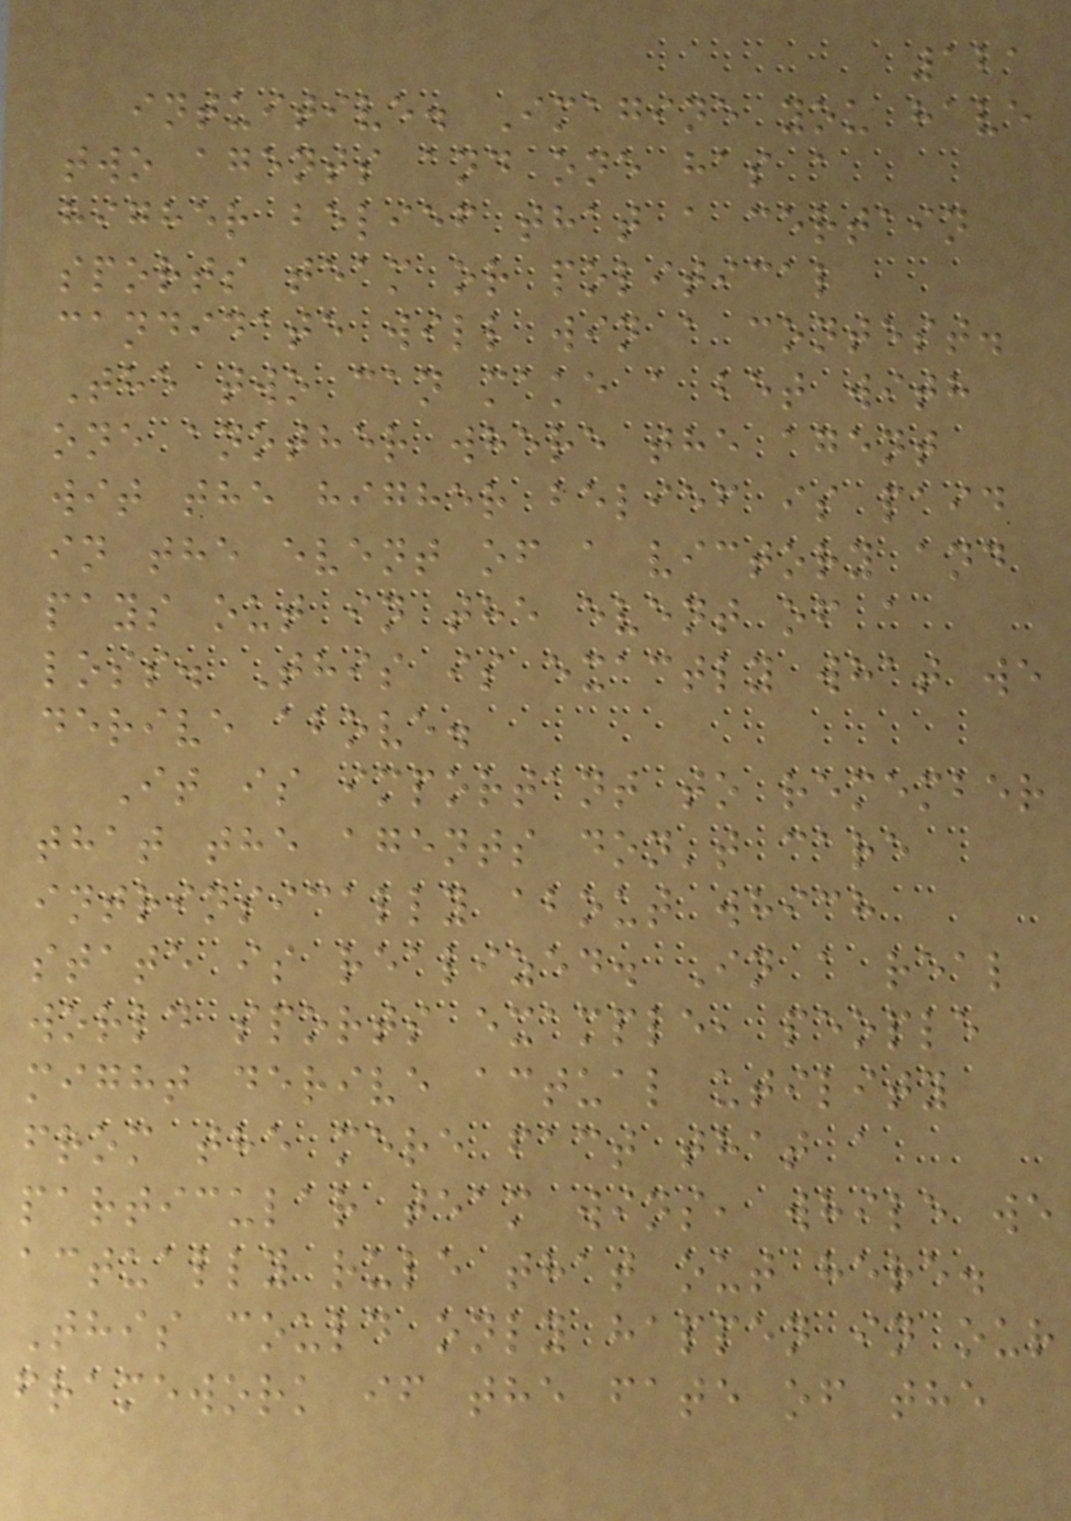121
intuitive. Imagine you have
two agents and one has a
higher belief that a certain
sports team or political
candidate will win a contest.
The two can make a bet with
one another where the agent
wit the higher belief is paid
in the event of a victory and
pays out in the event of a
loss. This is exactly what we
derive above.
It is important to remember
that the agents don't care
intrinsically about which
state is realized. In a real
world sports example, people
might derive actual utility
from the mere fact that a
particular team wins, while we
actually rule that out here.
This could only happen in our
framework if the fate of the
